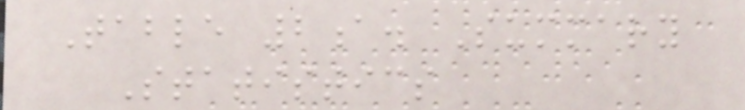Table 2a. Summary
Statistics
